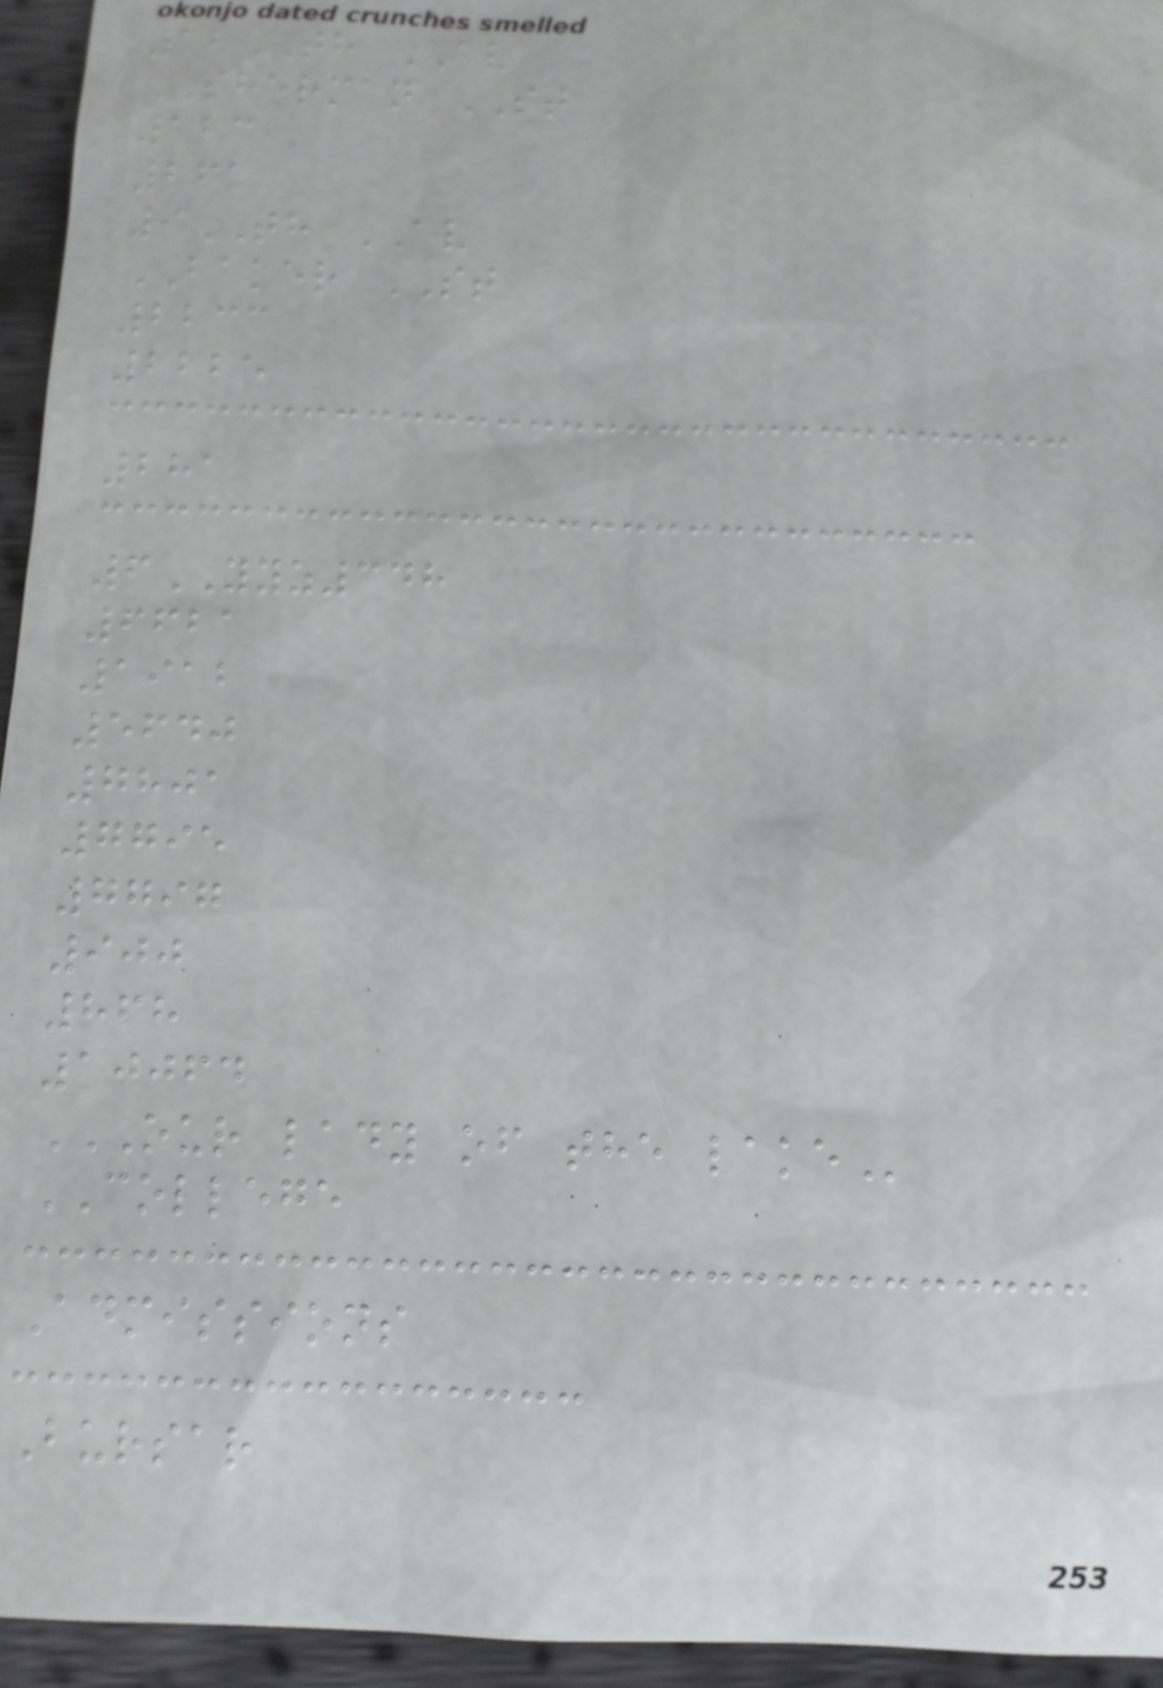12TH AV
SHERMAN ST
123
261
9TH AV
BAKER ST
2233
2225
281
6YYZ348
6621
1912
5640
7801
7795
7797
900
868
10064
OUR LADY OF THE LAKE
COLLEGE
Admissions
Bursar
